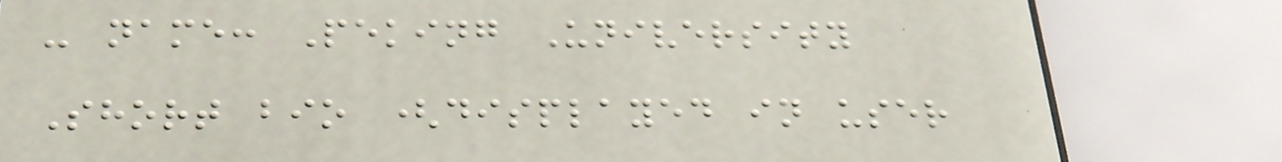- name: Peking University
Short bio (displayed in user
